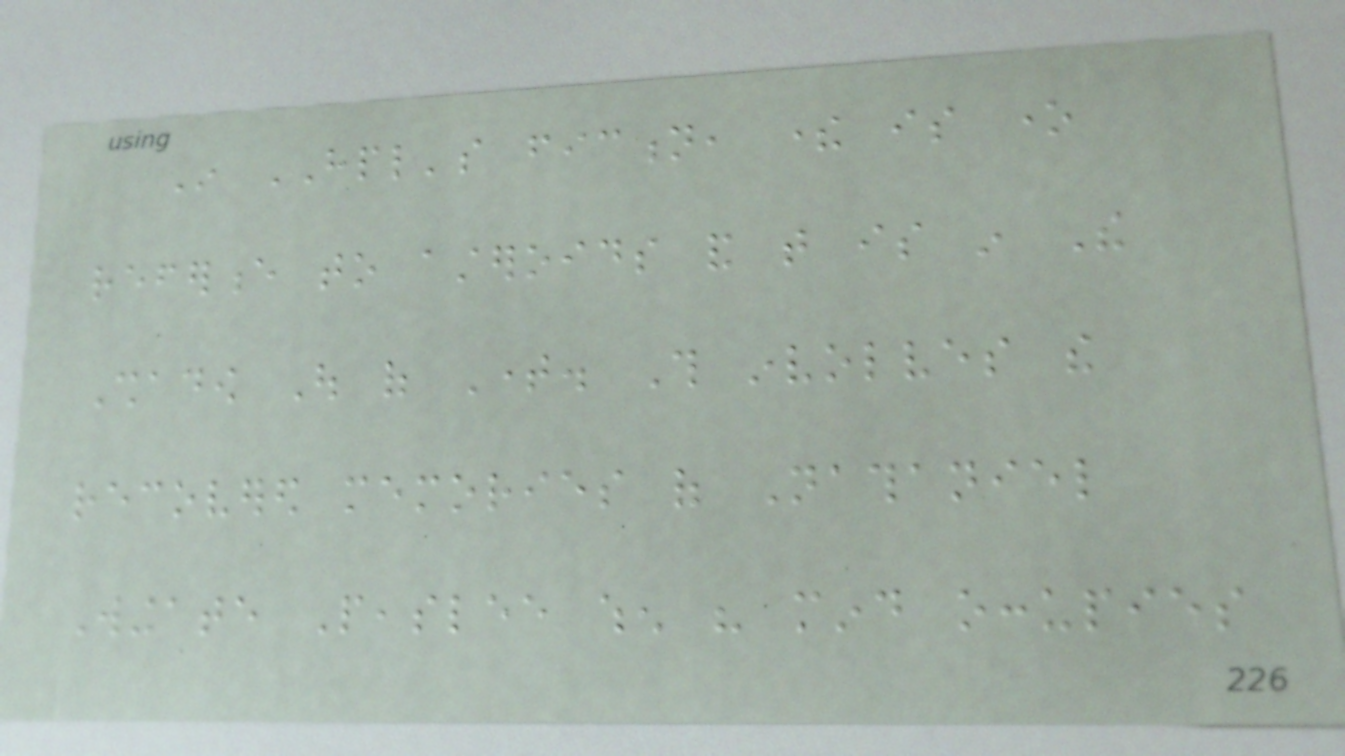In HPL's fiction, there is one
reference to asteroids and that is in The
Shadow Out of Time. This involves the
recovered memories of Nathaniel
Wingate Peaslee when his mind occupies
